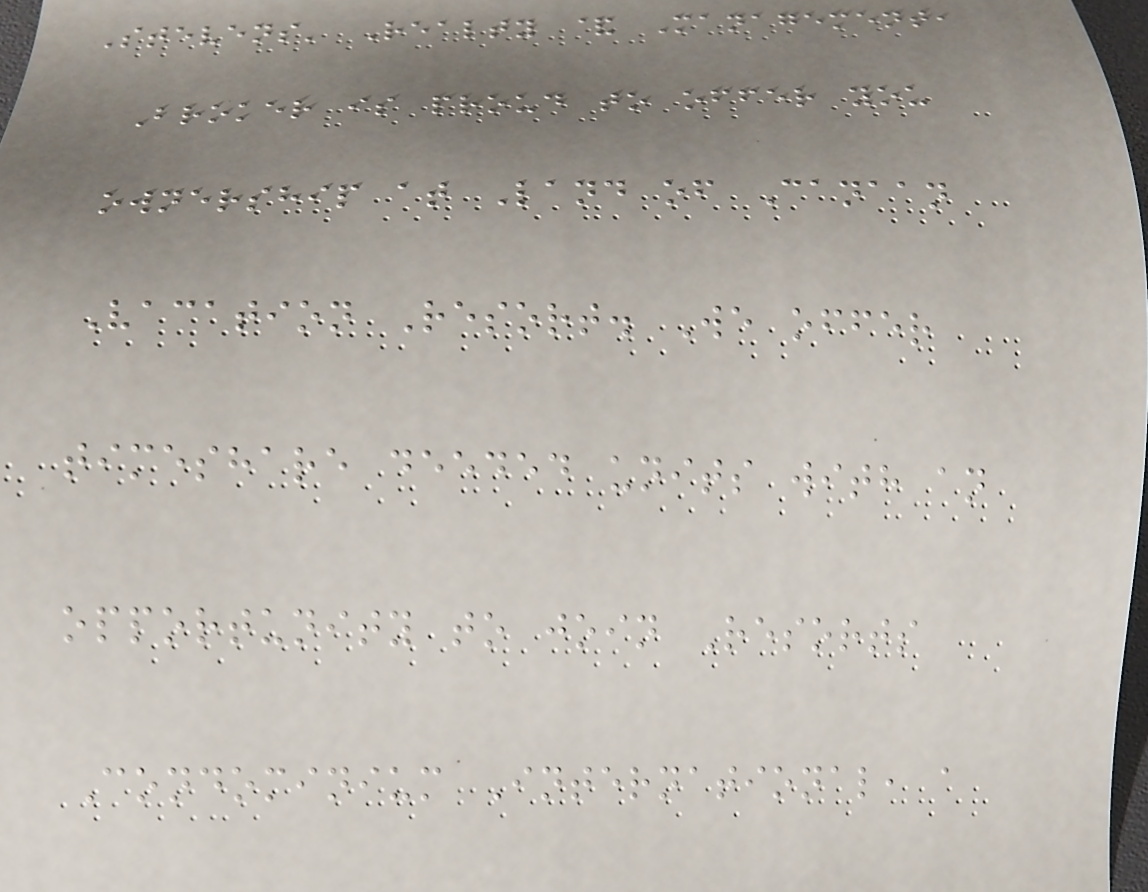Stevens' Realty & Management,
Broker is proud to offer you
ownership at Land of Canaan
Vacation Resort. We offer
timeshare deeded units with an
opportunity to join Resorts
Condominium International, a
